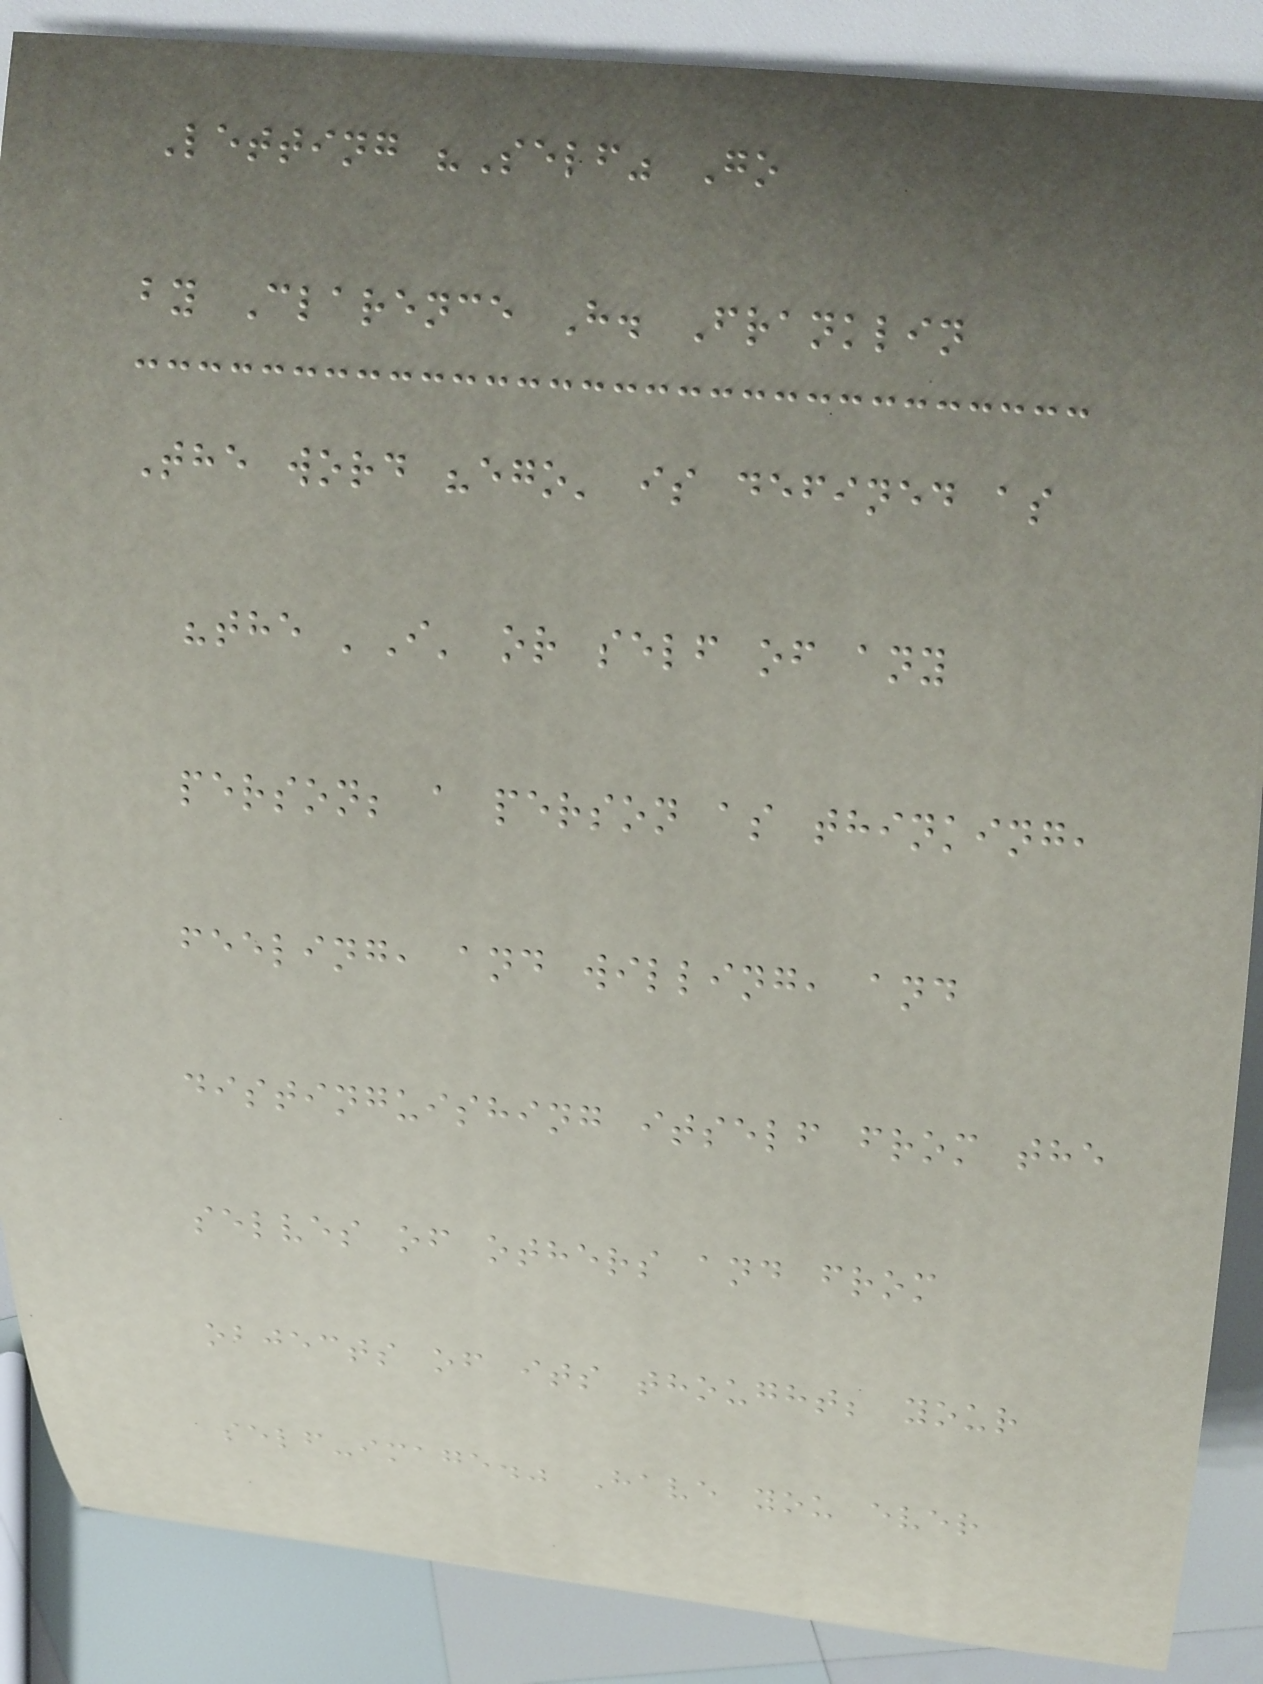Letting "Self" Go
by Clarence H. Franklin
The word "ego' is defined as
"the 'I' or self of any
person; a person as thinking,
feeling, and willing, and
distinguishing itself from the
selves of others and from
objects of its thought; your
self-image." Have you ever
